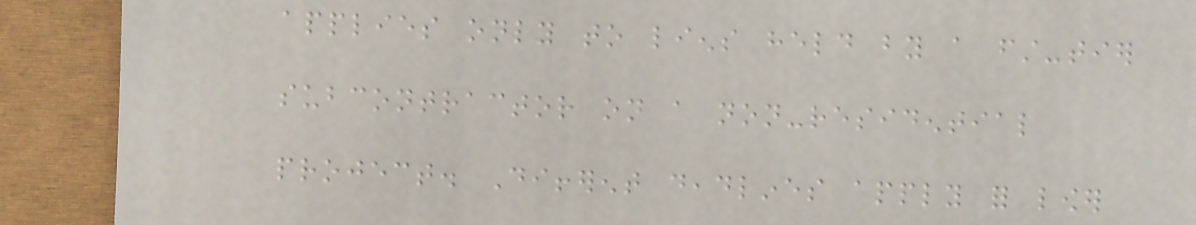applies only to liens held by a first-tier
subcontractor on a non-residential
project. Different deadlines apply for lower
